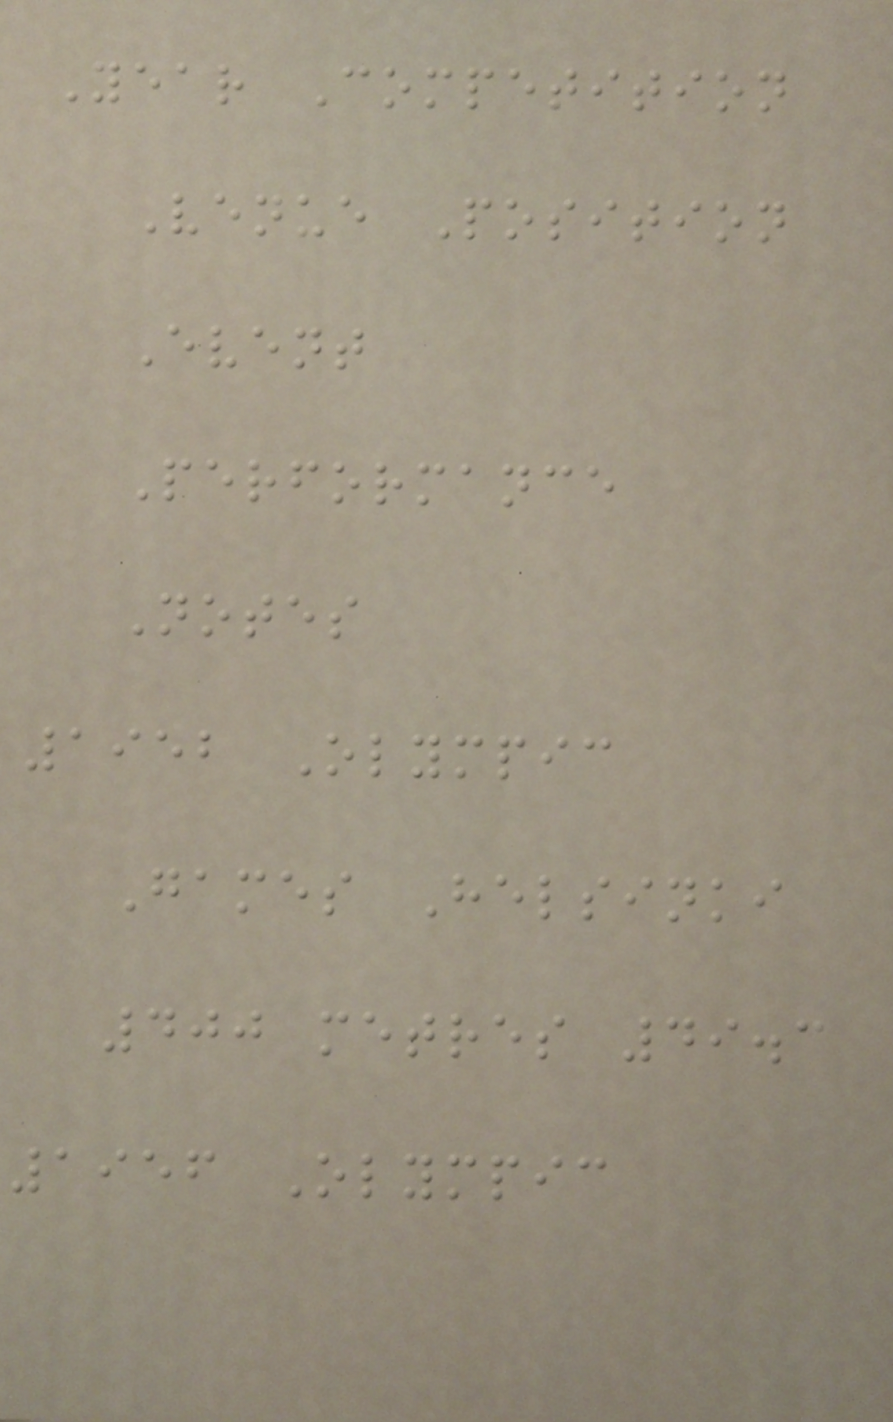Year Competition
Venue Position
Event
Performance
Notes
1952 Olympic
Games Helsinki
400 metres 49.3
1956 Olympic
